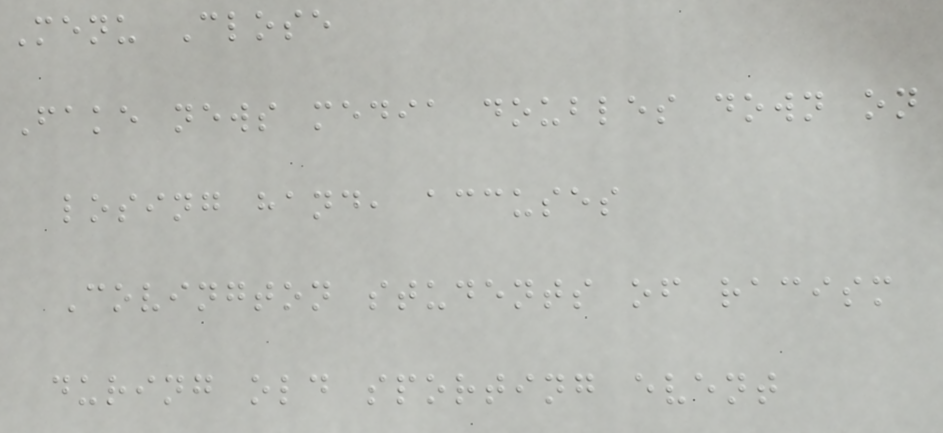Menu Close
Fake news media doubles down on
losing hand, accuses
Covington students of racism
during old sporting event
